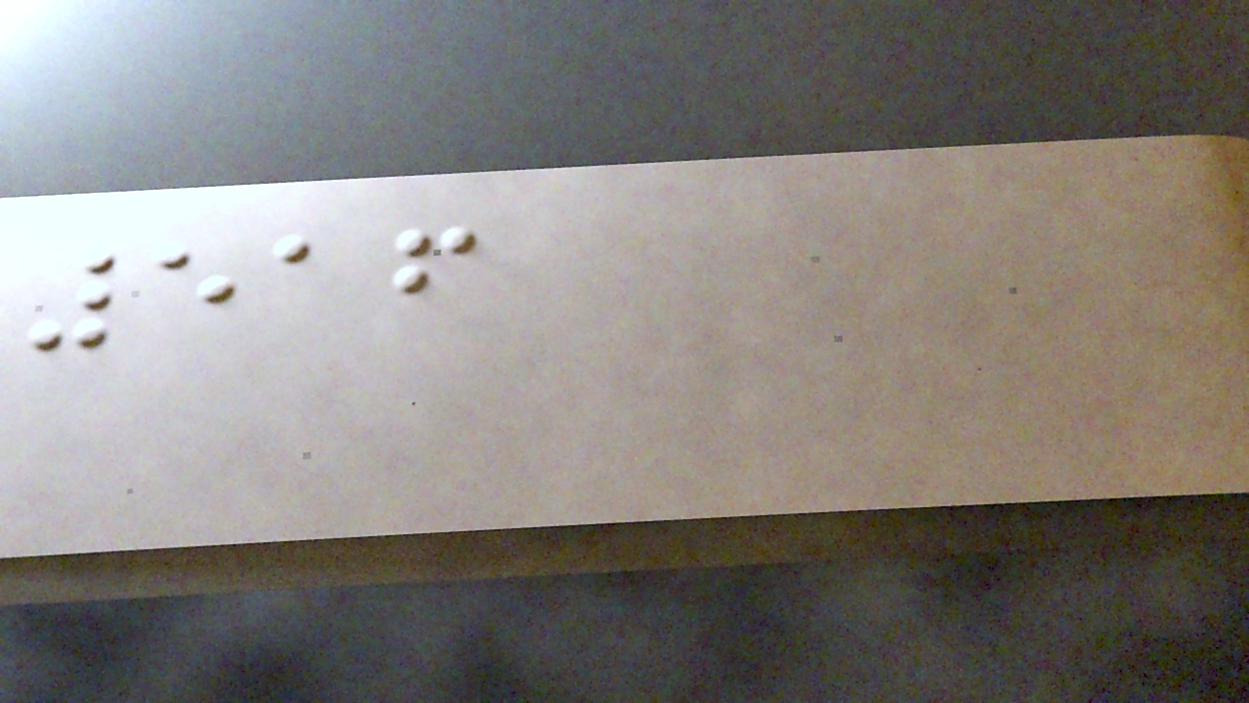516
